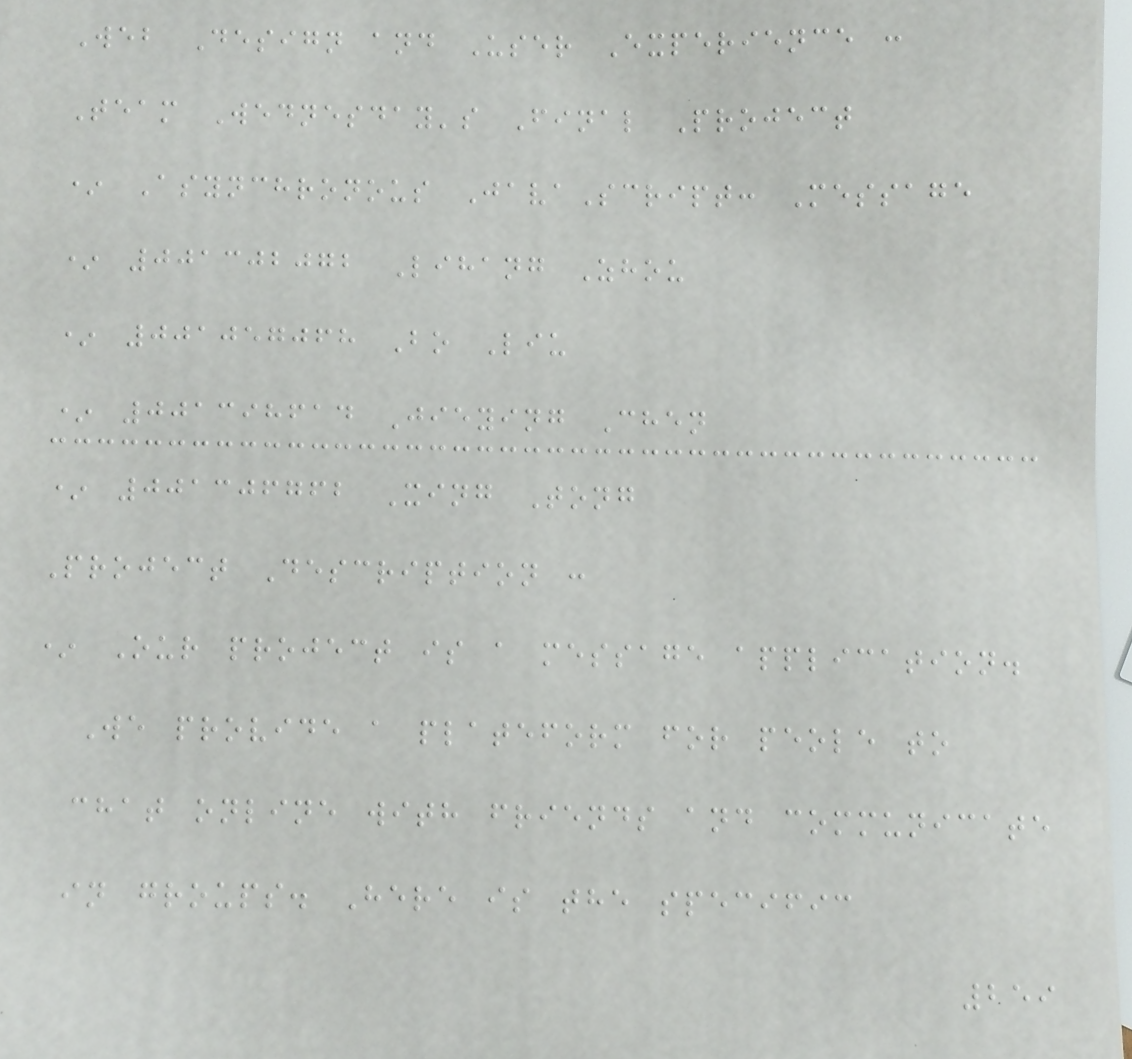Web Design and User Experience :
Team Wednesday's Final Project
* Asynchronous JavaScript: Message
* 001302072 Lihang Zhou
* 001057068 Bo Liu
* 001398614 Jieying Chen
* 001306762 Xing Tong
Project Description :
* Our project is a message application.
We provide a plateform for peole to
chat online with friends and communicate
in groups. Here is the specific
259
